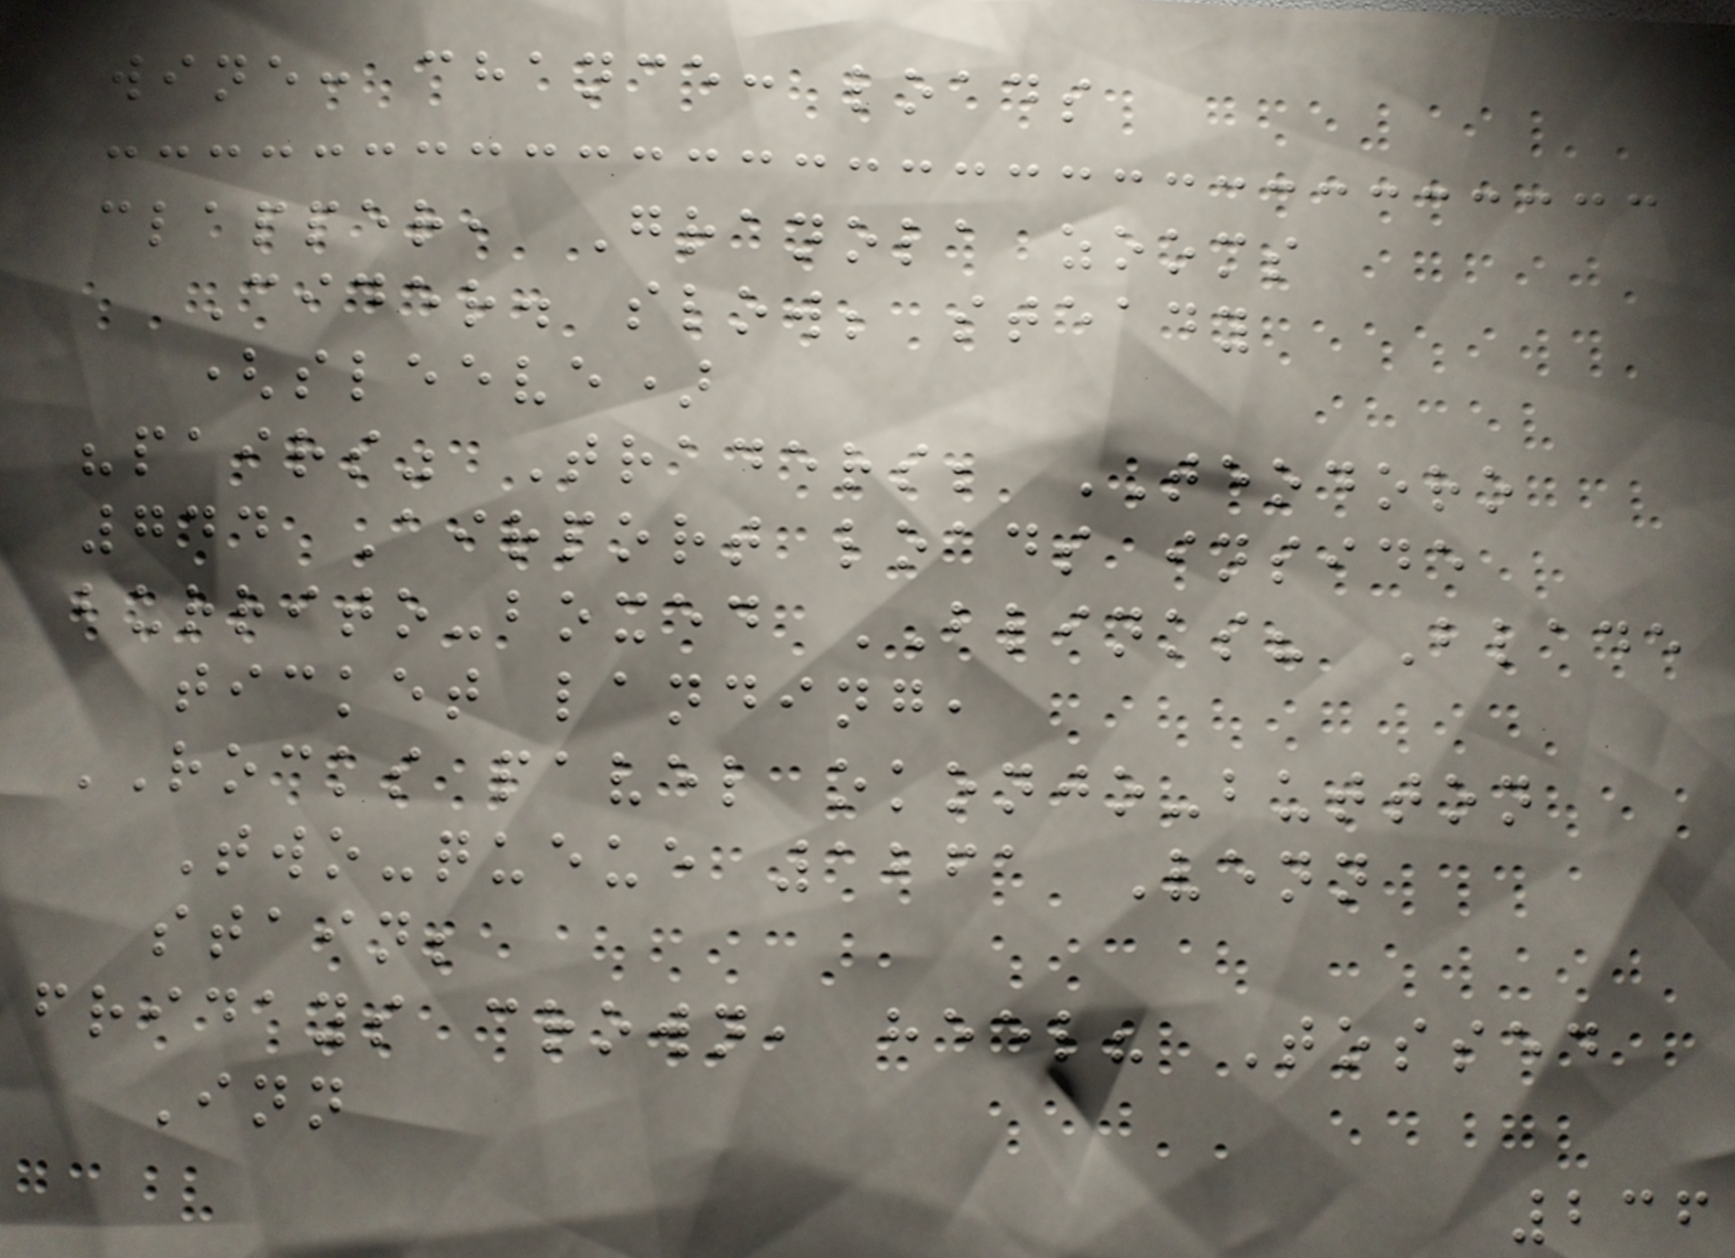wine: chance: loads
clapper, Granola zooms
Cider. slow; steady
(sleeve)
"pairs" Traders; TEODORO
744 Airport loads inside
burrito-boxed BLINKS? Blade
ticket landing,
ROCKS pavel okonjo-button
Two-queue 1261 Venn
stain;
fridays crown, heel? Tossed
Inn
236
